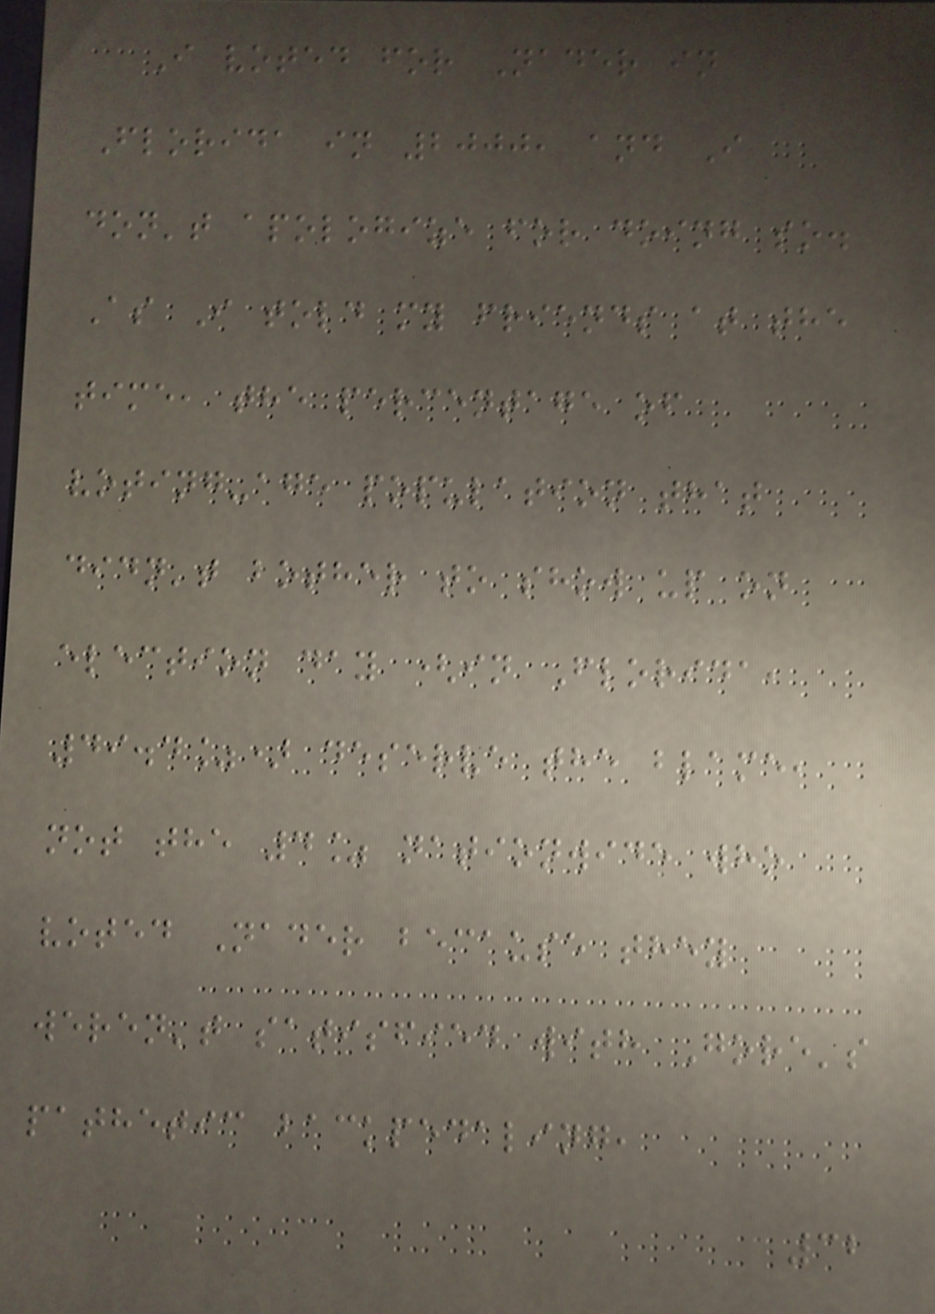I voted for Nader in
Florida in 2000, and I
don't apologize for doing so.
As I told my friends at the
time, the percentage of
voting-age population that
didn't bother to show up on
election day (in Florida,
49.4%) deserve the blame,
not the 4% nationwide who
voted Nader because they
weren't satisfied with Gore's
pathetic backpedaling,
32
